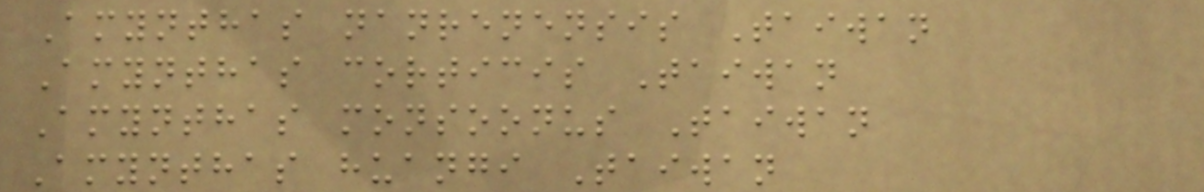Amynthas nanrenensis Taiwan
Amynthas corticis Taiwan
Amynthas monsoonus Taiwan
Amynthas huangi Taiwan
